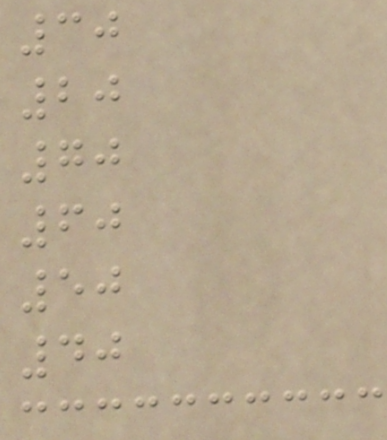30
20
70
60
50
40
